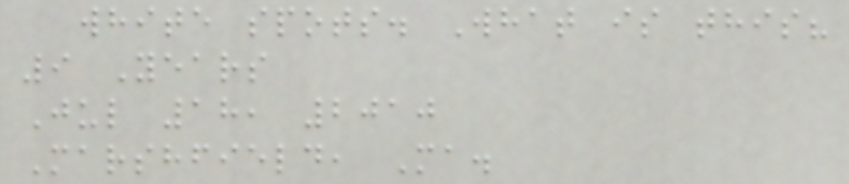white spots. What is this?
9 Years
Jul 18, 2010
Marshfield, Ma.
